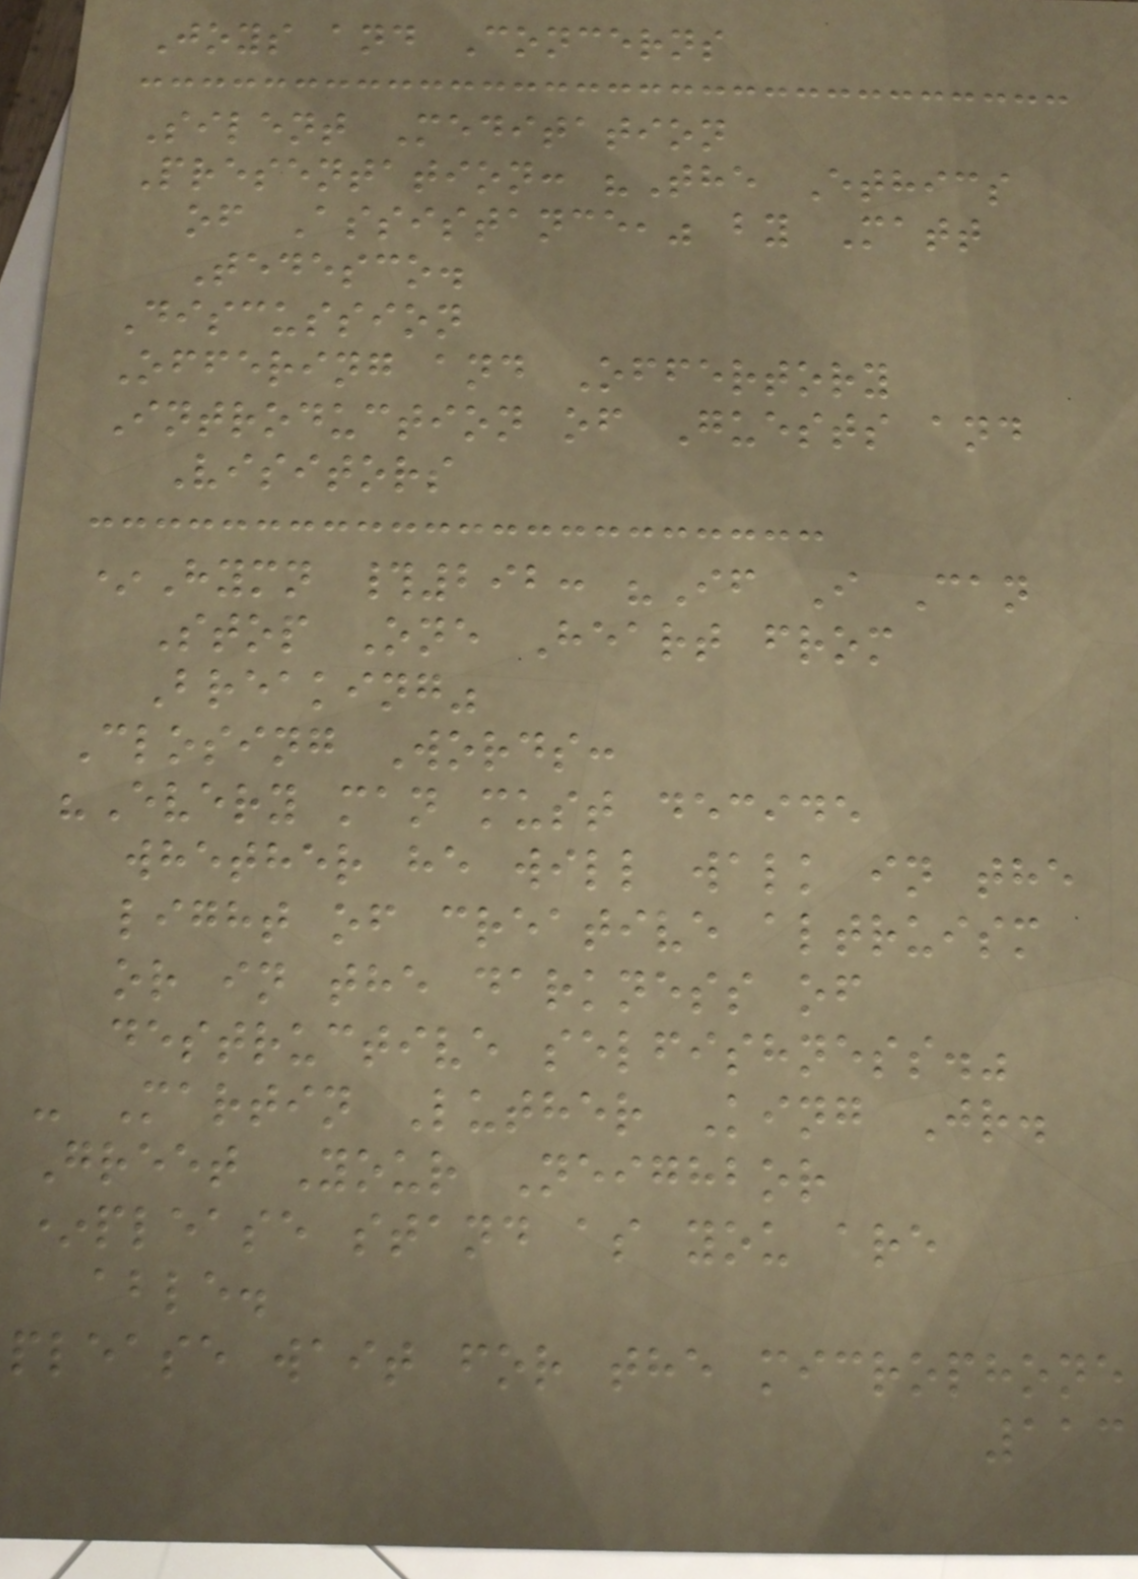Joys and Concerns
Silent Meditation
Presentation: "The Ethics
of Assistance," by Matt
Tedesco.
Discussion
Offering and Offertory
Introduction of Guests and
Visitors
*Hymn #292: "If I Can
Stop One Heart from
Breaking"
Closing Words:
"Every man must decide
whether he will walk in the
light of creative altruism
or in the darkness of
destructive selfishness."
- Martin Luther King Jr.
Greet Your Neighbor
*please stand as you are
able.
please wait for the microphone
113
